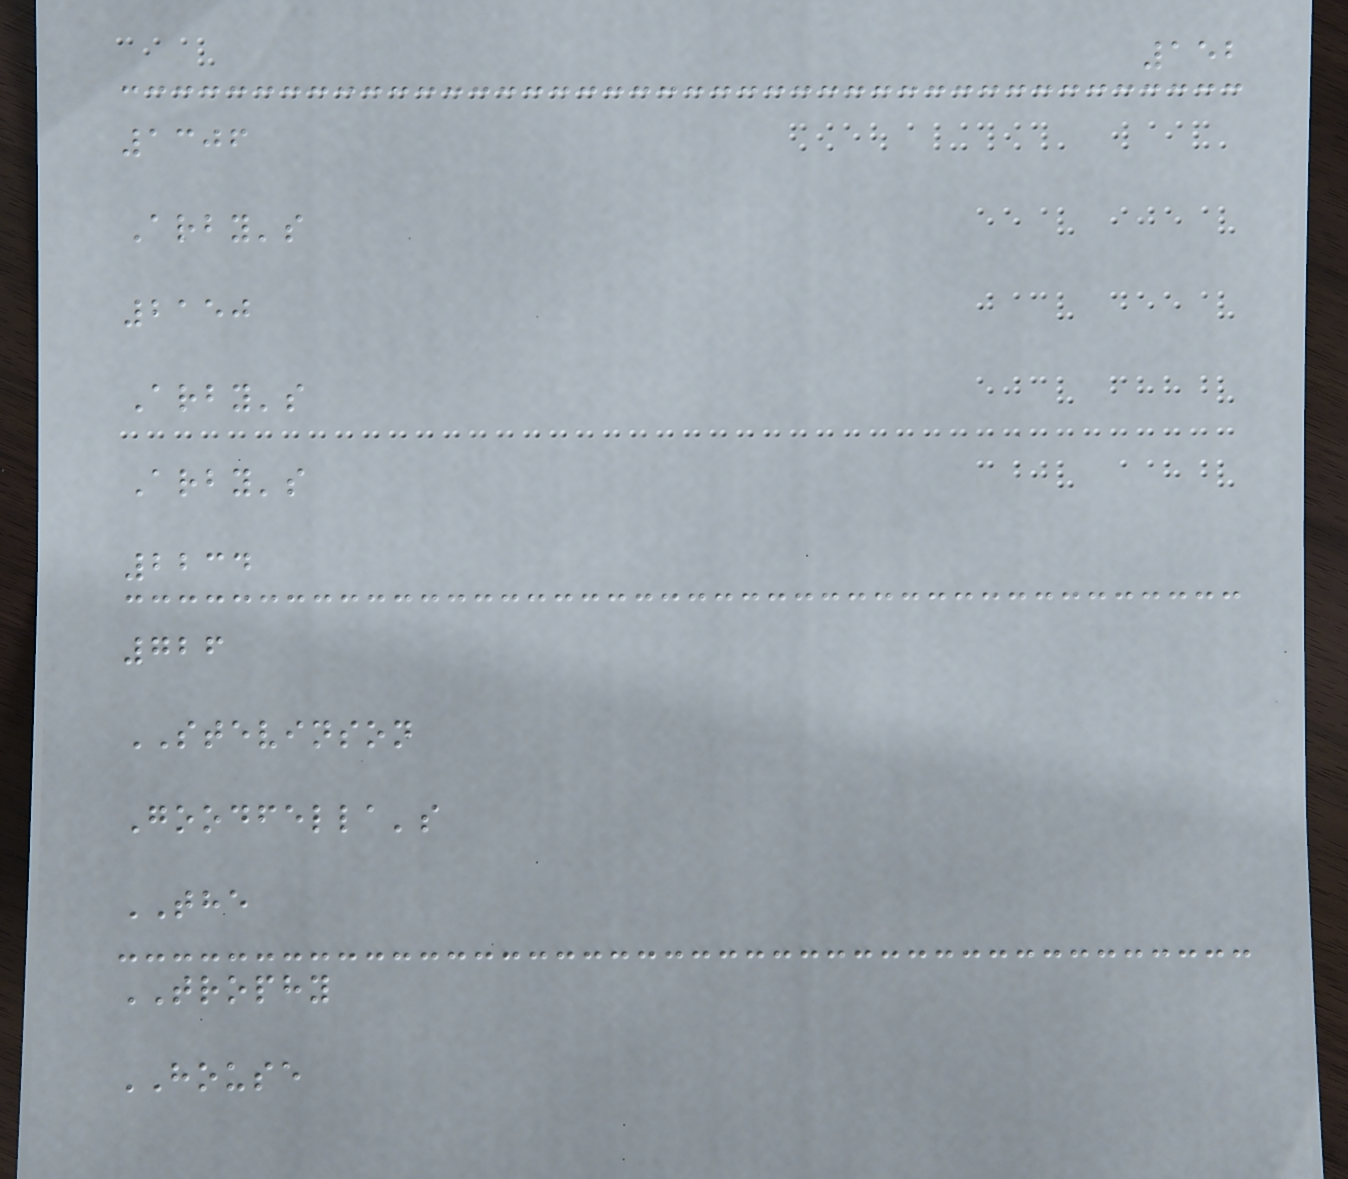152
1306
Arby's
2150
Arby's
Arby's
2234
726
STEVINSON
Goodfella's
THE
TROPHY
HOUSE
